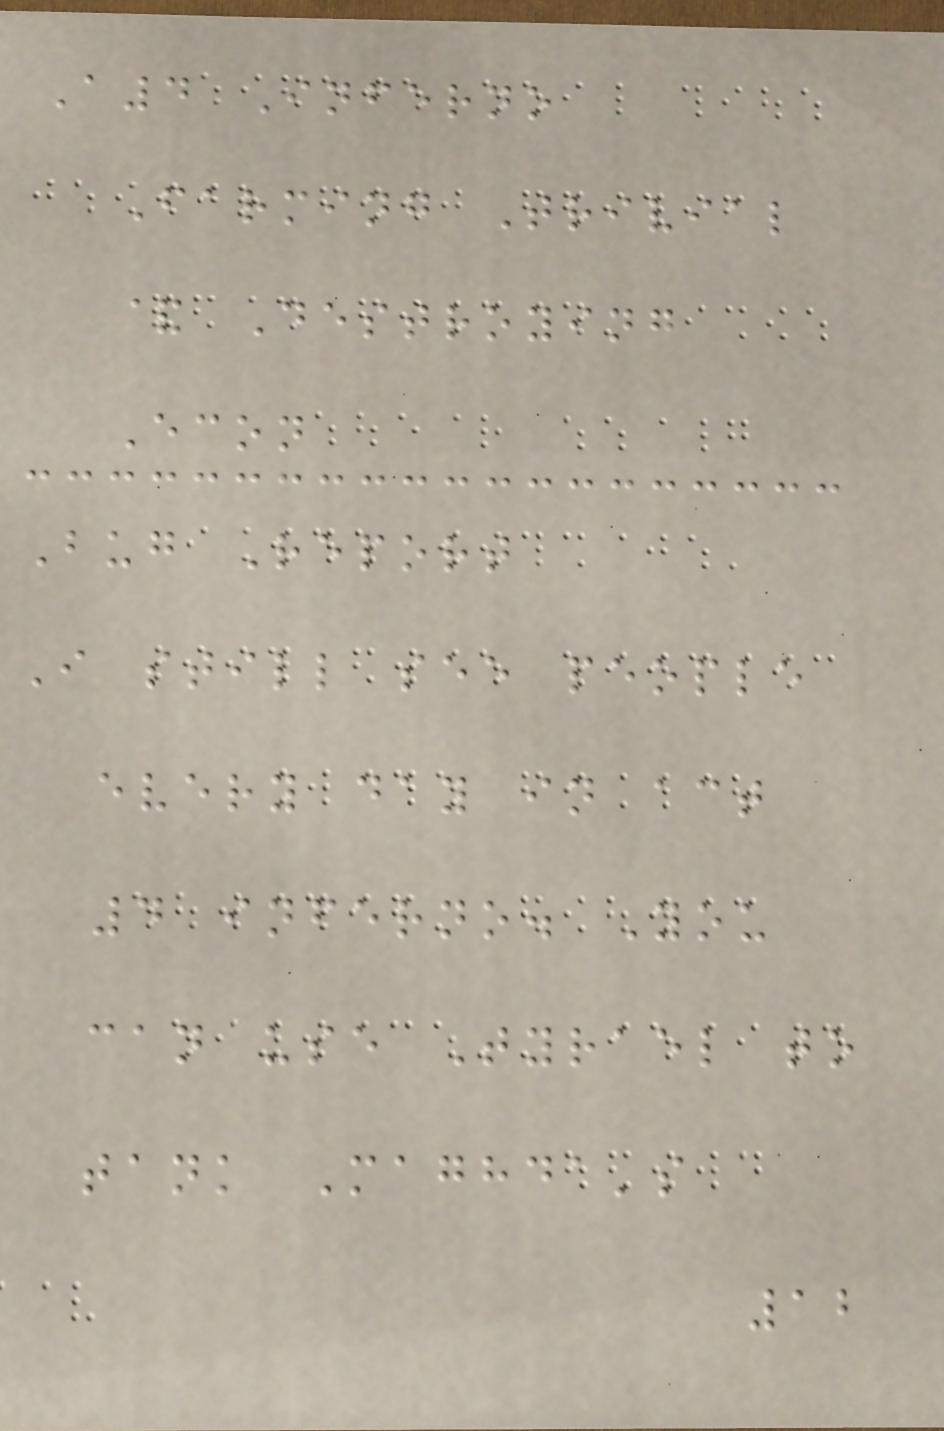A4 Inferno
Farming Trivial
& Destroying
Econ
Bug Report
I still see people
every day in act
4 inferno. You
can use Tyrael to
tank Maghda's
12
